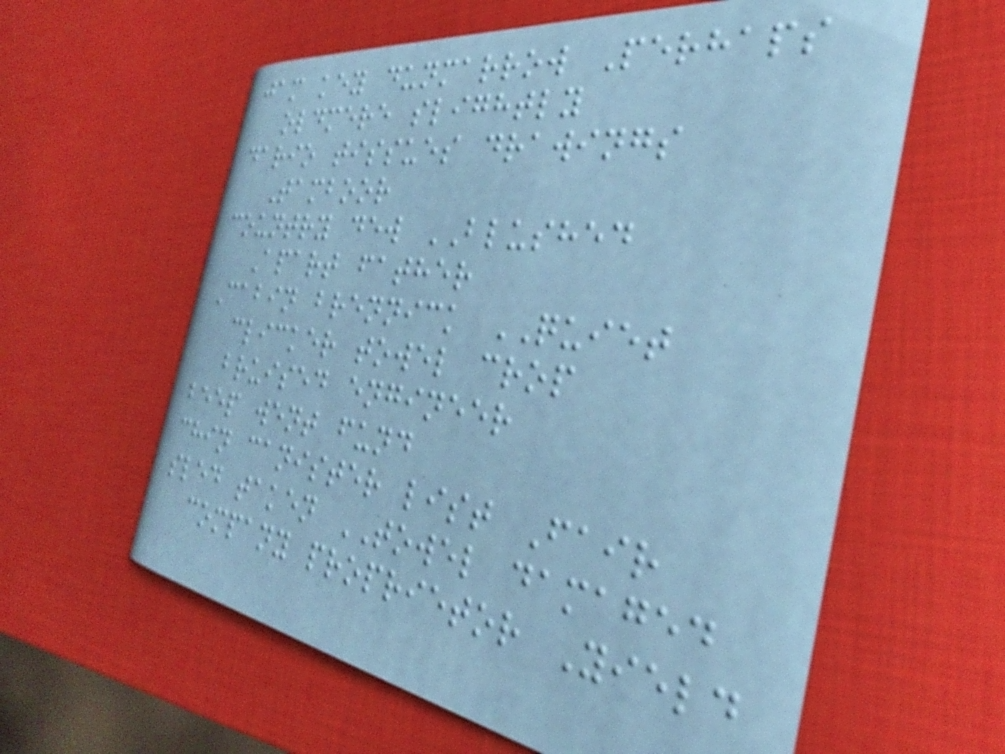jam key dunmarrow Perhaps
oldmere slightly
dario tissues drawings
Tamboor
country dew BLUSHED
Apart father
Cabin brennick QUIET
clicker towel crop
bruised engineer
beep went fund
chin canister list Fair
sled taken TOWEL damaged
company proprietor Yield
